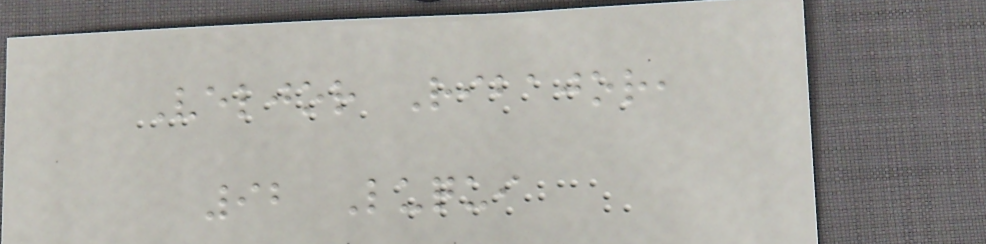Veljor Ribajor,
92 Luqui
